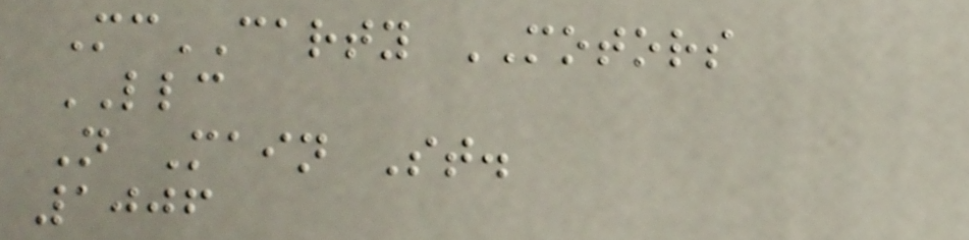McCARTY MOTORS
LLC
N Main St.
1006
